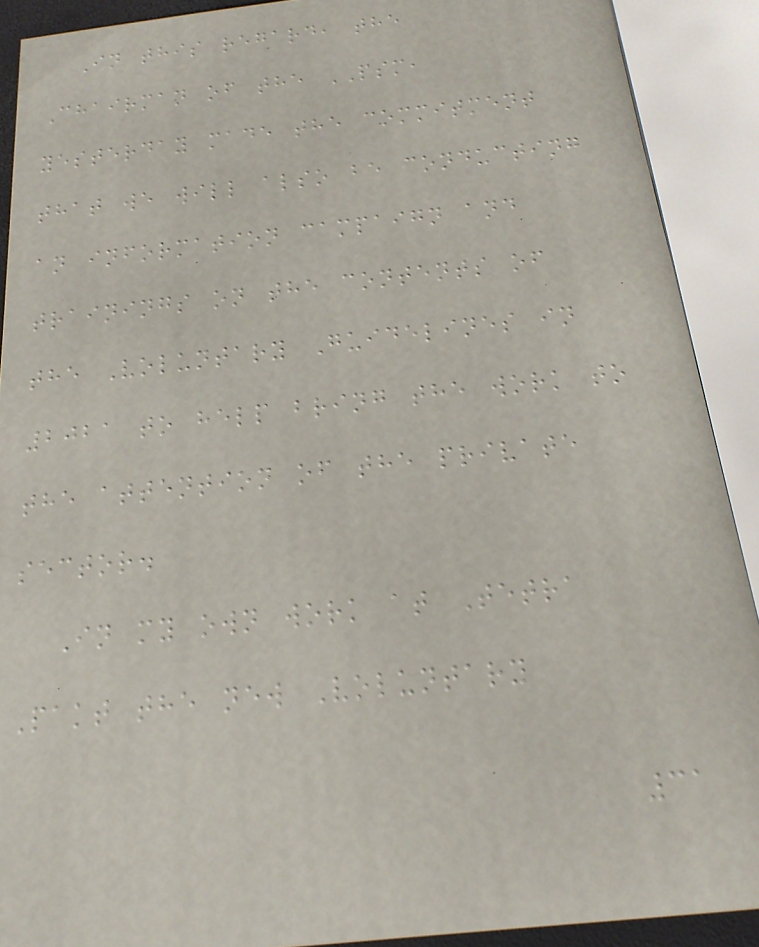In this regard, the
Chairman of the PSM,
yesterday made the commitment
that we will also be conducting
an information campaign and
trainings on the contents of
the Voluntary Guidelines in
2021 to help bring the work to
the attention of the private
sector.
In my own work at Tetra
Pakt the new Voluntary
31
